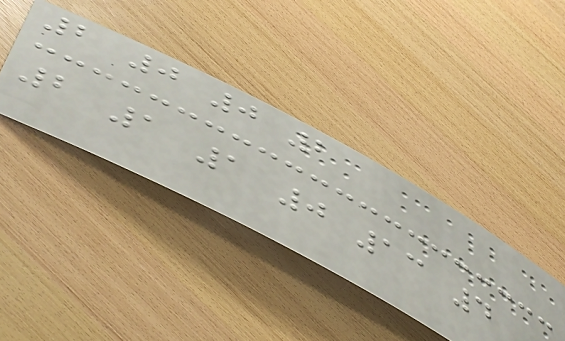2 0 0 2
2 1 1 0 13 4
